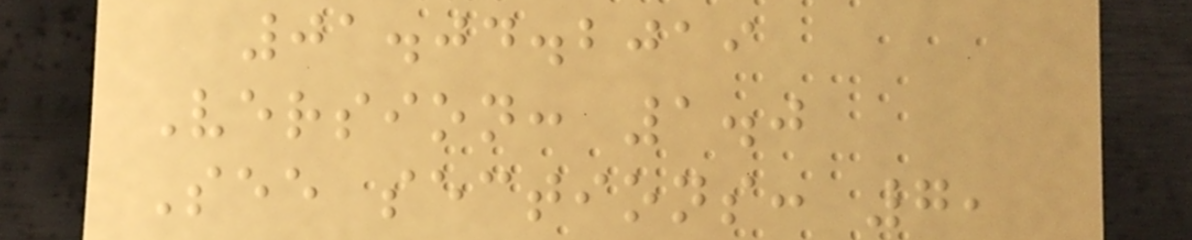01.04.2019
Version: 1.0
See sections: 7,
